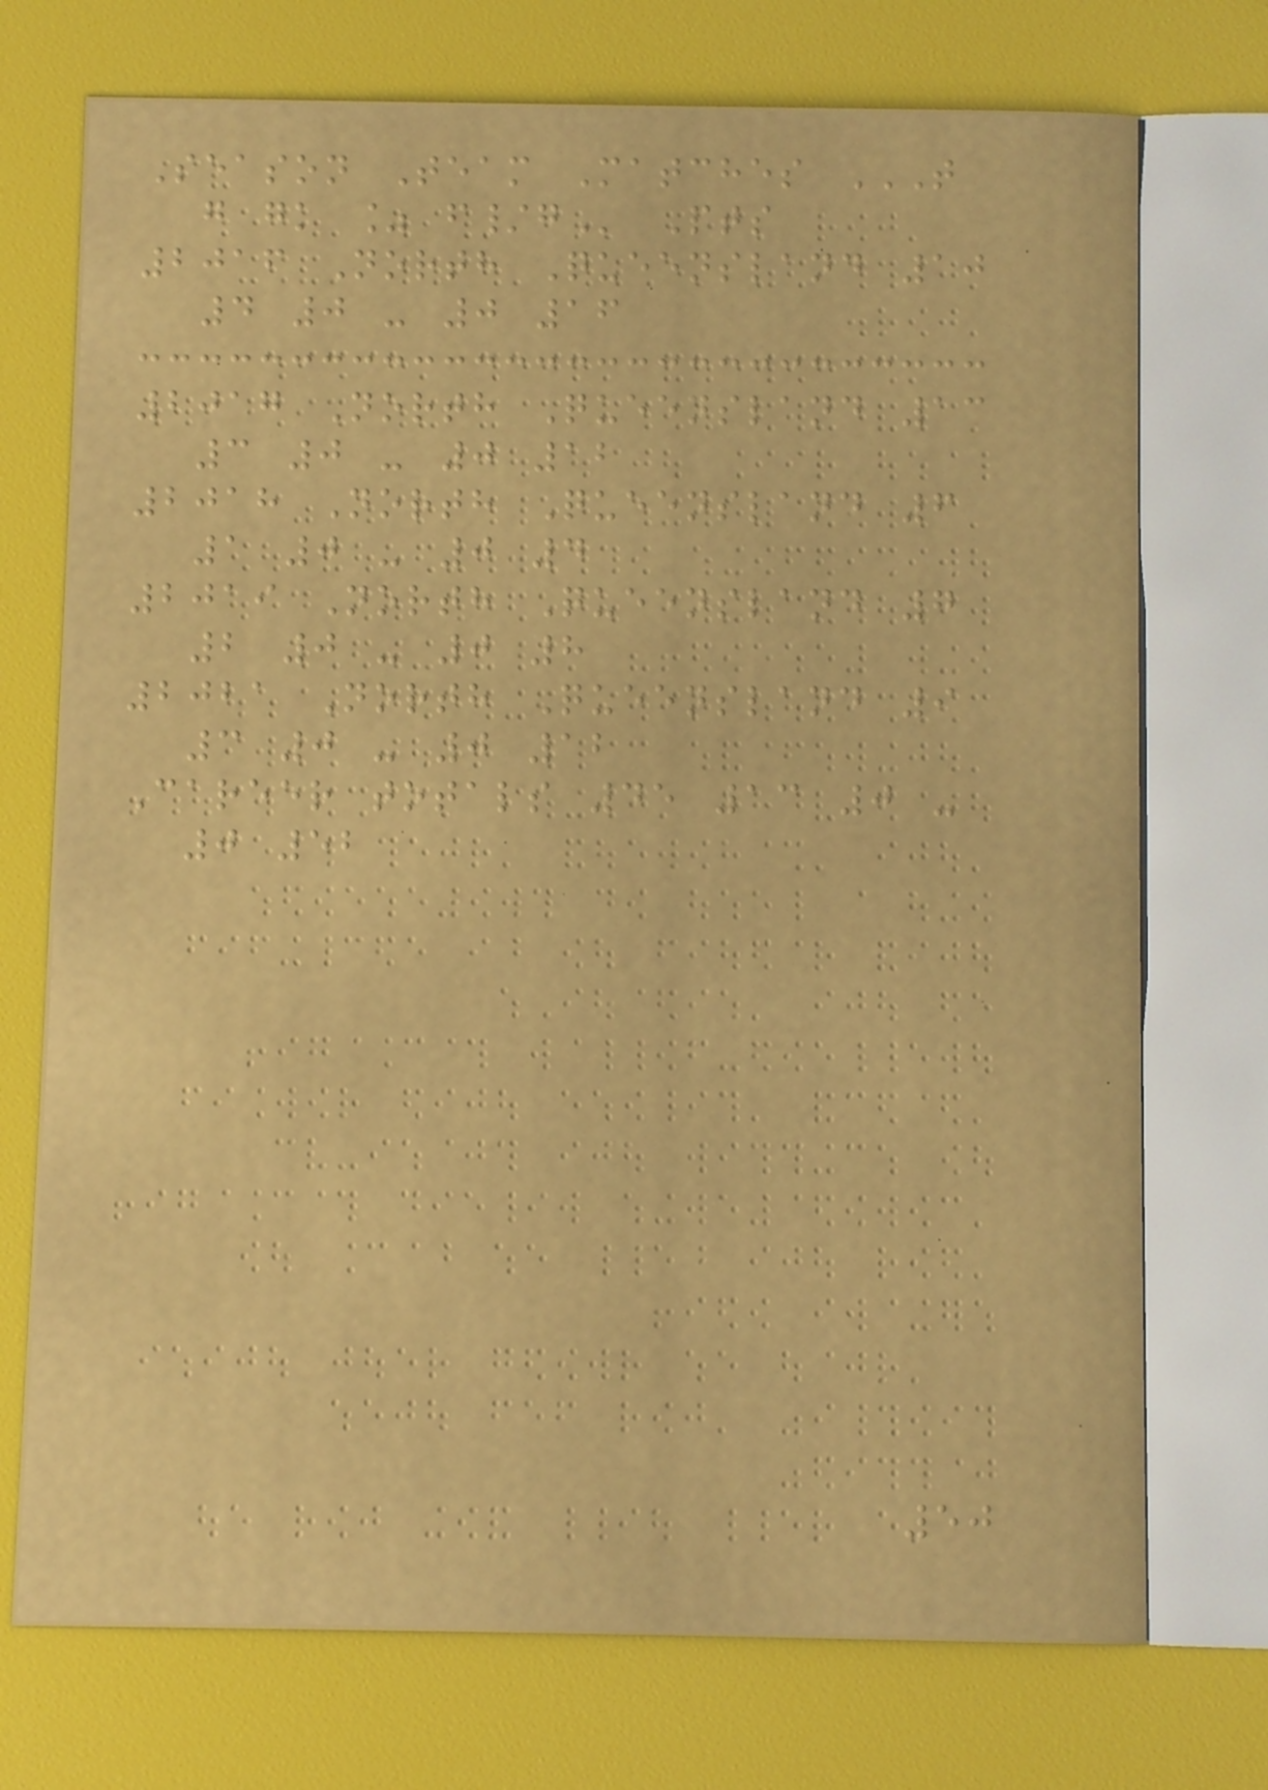Season Team Matches T
G GK % F/G Pts
2016 North Queensland 10
4 0 - 0 16
2017 North Queensland 13
3 0 - 0 12
2018 North Queensland 6
1 0 - 0 4
2019 North Queensland 7
2 0 - 0 8
2021 North Queensland 9
3 0 - 0 12
Career totals 45 13 0 -
0 52
50
